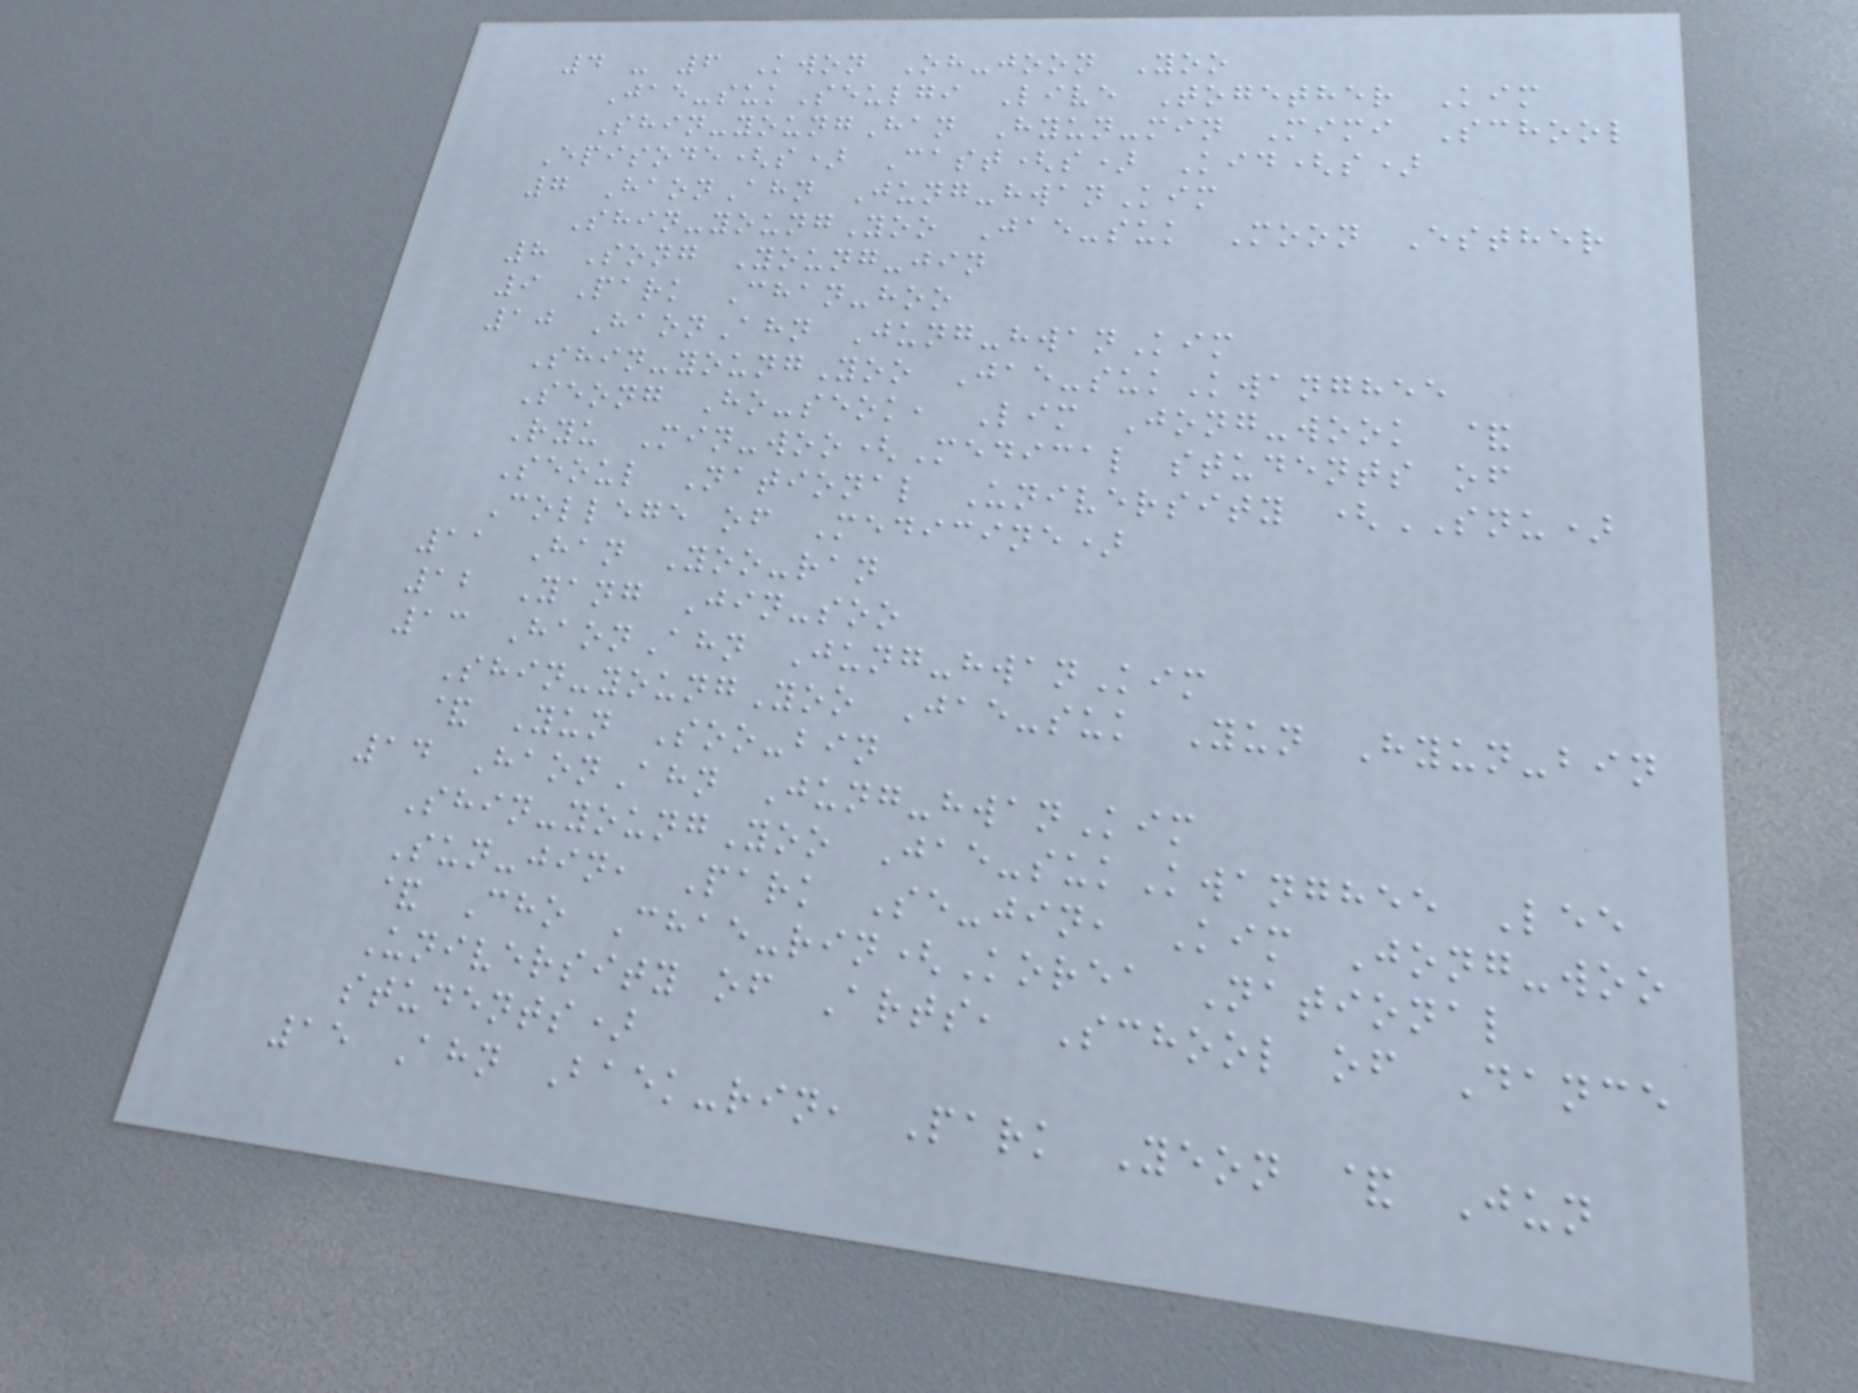4 - 6 Kwon Oh-joon Yoo
Jae-sukSeulgi Live Together Kim
Shin-youngHan Hyun-min Mimi School
Episode(s) Cast(s) Kid(s)
7 HaonAhn Jung-hwanKim
Shin-youngYoo Jae-suk Moon Esther
8 Song Young-jin
9 Park Chan-hoo
10 HaonAhn Jung-hwanKim
Shin-youngYoo Jae-sukKwanghee
Seong Ho-seok, Lim Jong-wook &
Ryu Min-woo(Medical students of
Seoul National University (SNU)
College of Medicine)
11 Han Yoo-ran
12 Yang Jin-soo
13 HaonAhn Jung-hwanKim
Shin-youngYoo Jae-suk Yun Hyun-bin
& Yun Soo-bin
14 HaonAhn Jung-hwanKim
Shin-youngYoo Jae-sukKwanghee Lee
Sun-jin, Park Se-jin, Kim Jong-woo
& Cho Chae-rin(Korea National
University of Arts, School of Dance
students)
15 Ahn Baek-rin, Park Yeon & Jun
